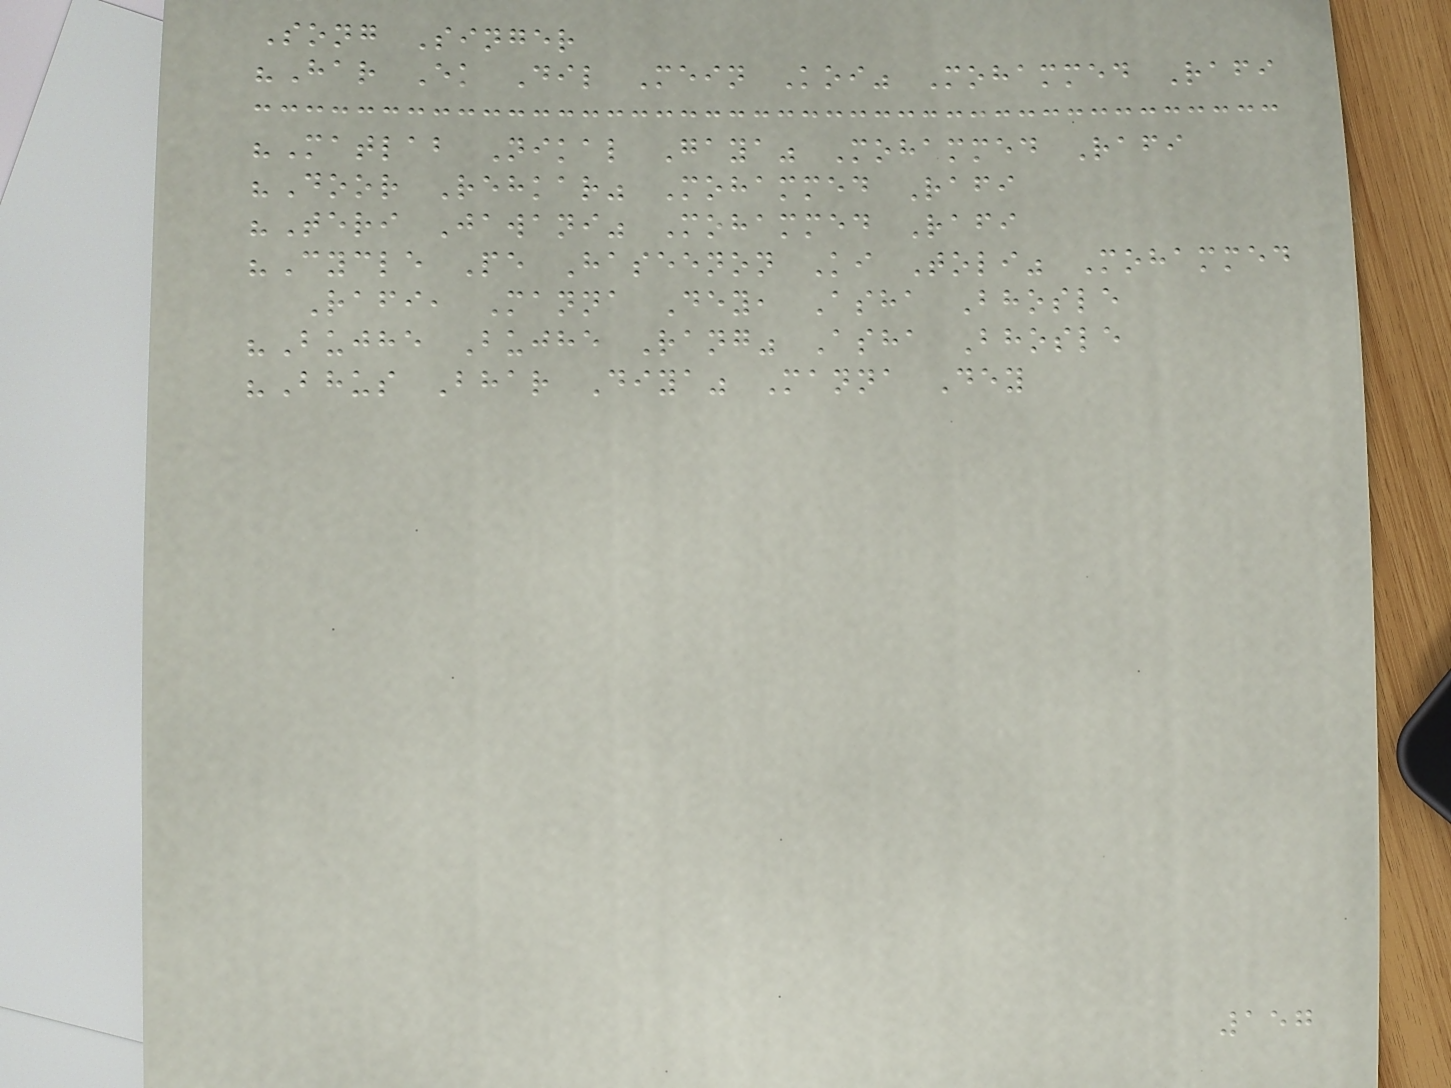Song Singer
"Har Ek Dil Mein Koi" Mohammed Rafi
"Matlab Nikal Gaya" Mohammed Rafi
"Door Rehkar" Mohammed Rafi
"Teri Jawani" Mohammed Rafi
"Cycle Pe Haseenon Ki Toli" Mohammed
Rafi, Manna Dey, Asha Bhosle
"Bujhe Bujhe Rang" Asha Bhosle
"Bhus Bhar Diya" Manna Dey
157
